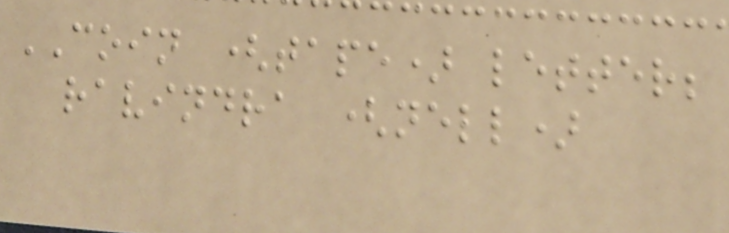COIN (tape) letter;
ravindra (nell)
